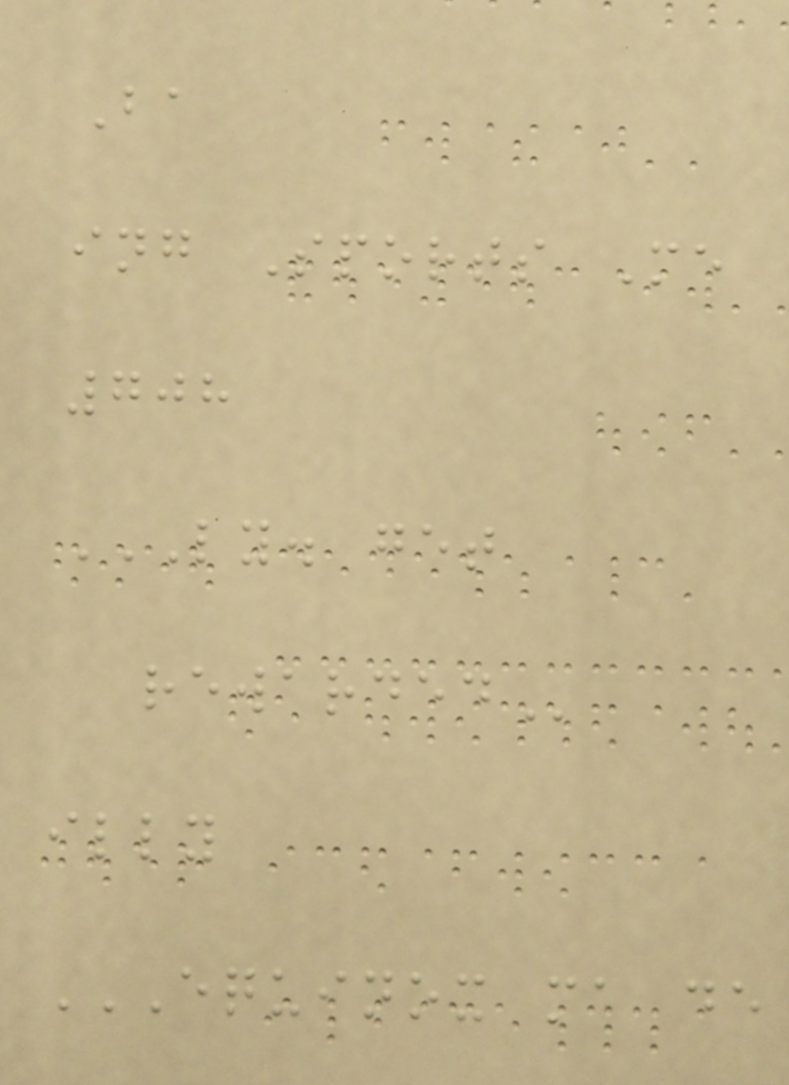Ba
ing Sports Me
708
LY. GET
REWARDED
illy
EQUINOX MA DE
